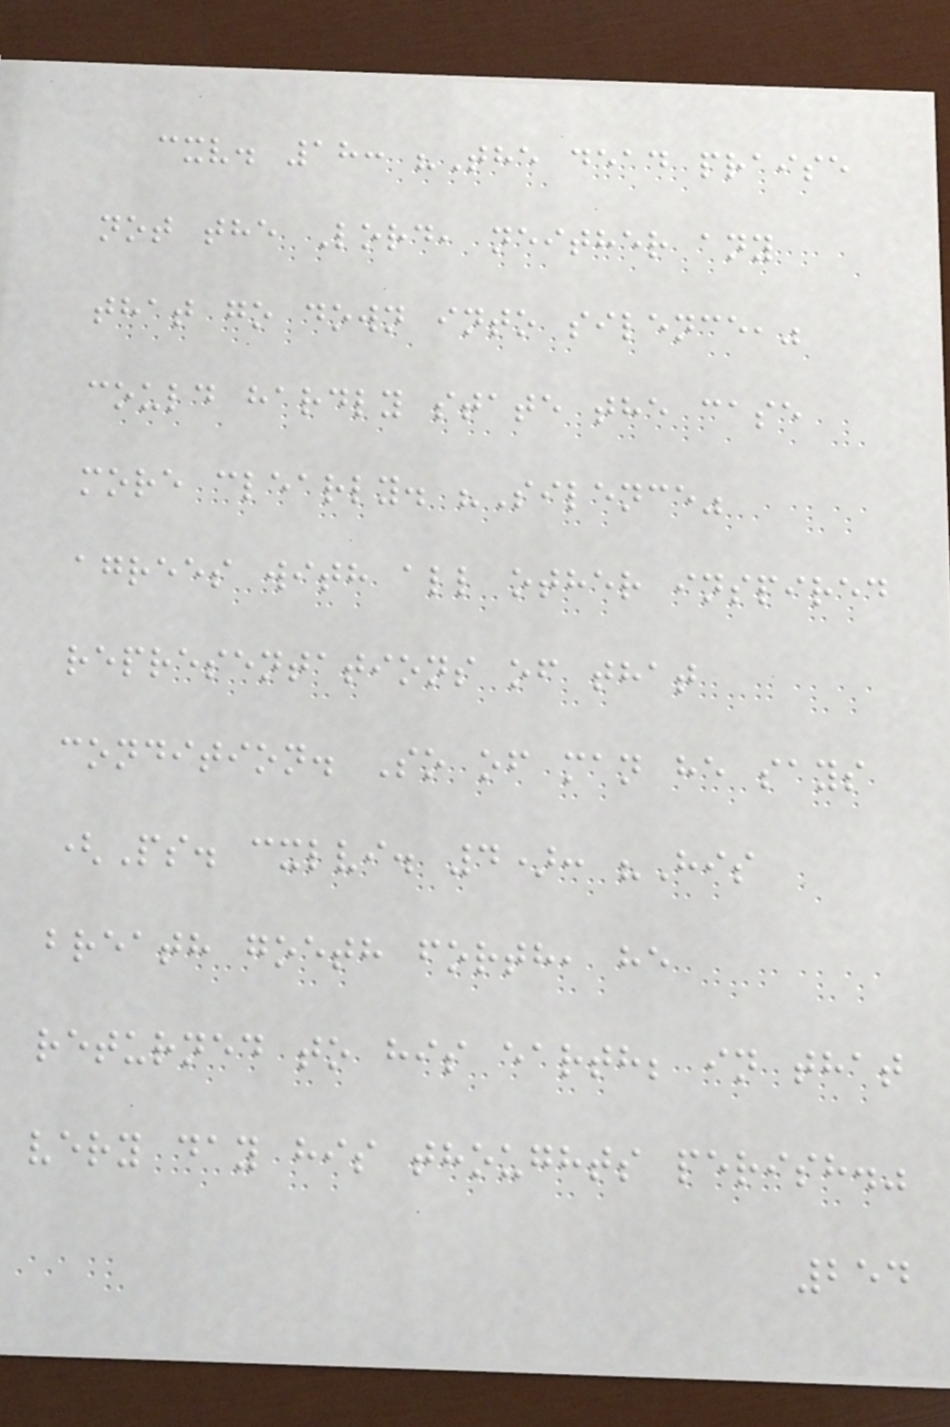cxv. 18: "The dead praise
not the Lord, neither any
that go down into silence,"
could hardly state the case
more clearly. "Silence"
agrees with all other inspired
representations of that
condition. So of man he says
(Ps. cxlvi. 4): "His
breath goeth forth, he
returned to his earth; in that
very day his thoughts perish."
254
